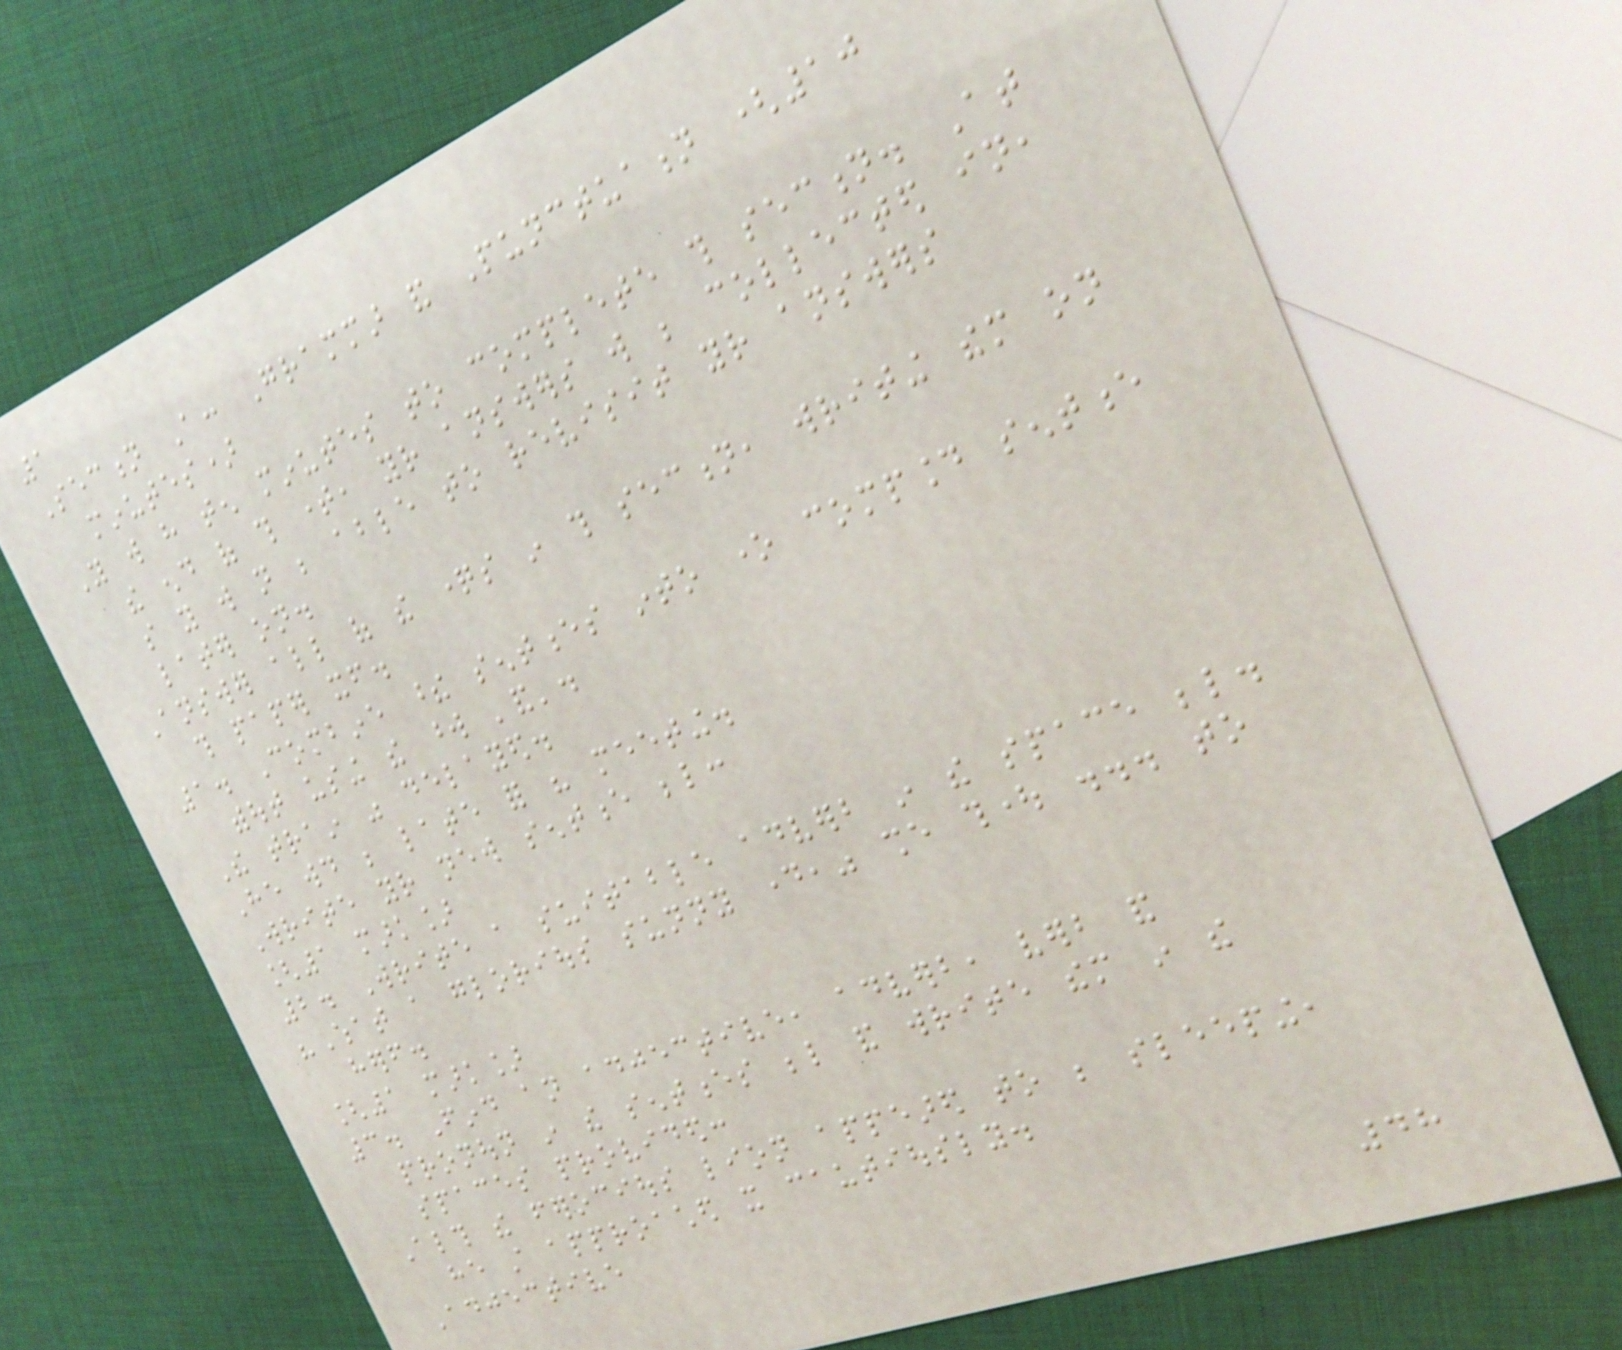1
Section A: Grammar and Punctuation (10
minutes)
You will have ten minutes to complete this section. At
the end of this time, your answers will be collected in,
so you will not be able to revisit your answers
later on.
Answer all of the questions in this section, writing them on
this paper itself.
1. Combine these sentences into one compound sentence
without using the word 'and'.
The train was delayed.
He would be late for his meeting.
Write your new sentence below:
[1 mark]
2. Write a suitable adverb in the space below.
"What a glorious sunny day," she thought ... to
herself.
[1 mark]
3. Find an adjective, adverb, verb and
pronoun in the sentences below and write them in the
spaces provided:
Although the ferocious lion appeared to be sleeping,
he still approached it cautiously.
Adjective
48
